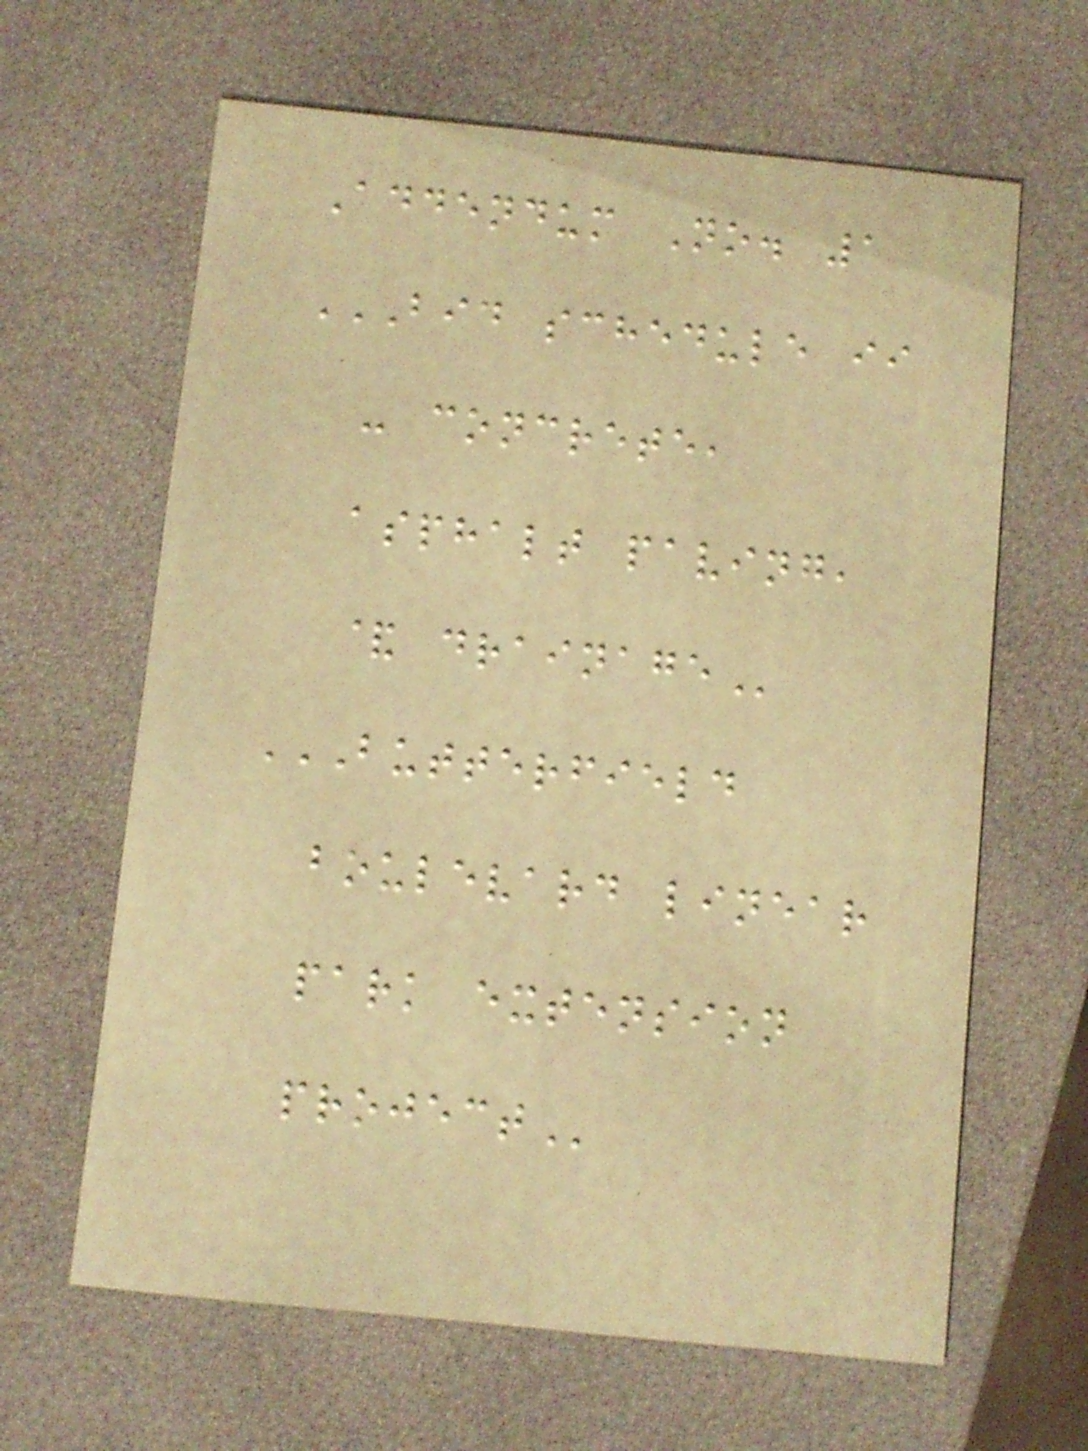Addendum No. 1
BID SCHEDULE II
- CONCRETE,
ASPHALT PAVING,
& DRAINAGE
BUTTERFIELD
BOULEVARD LINEAR
PARK EXTENSION
PROJECT
